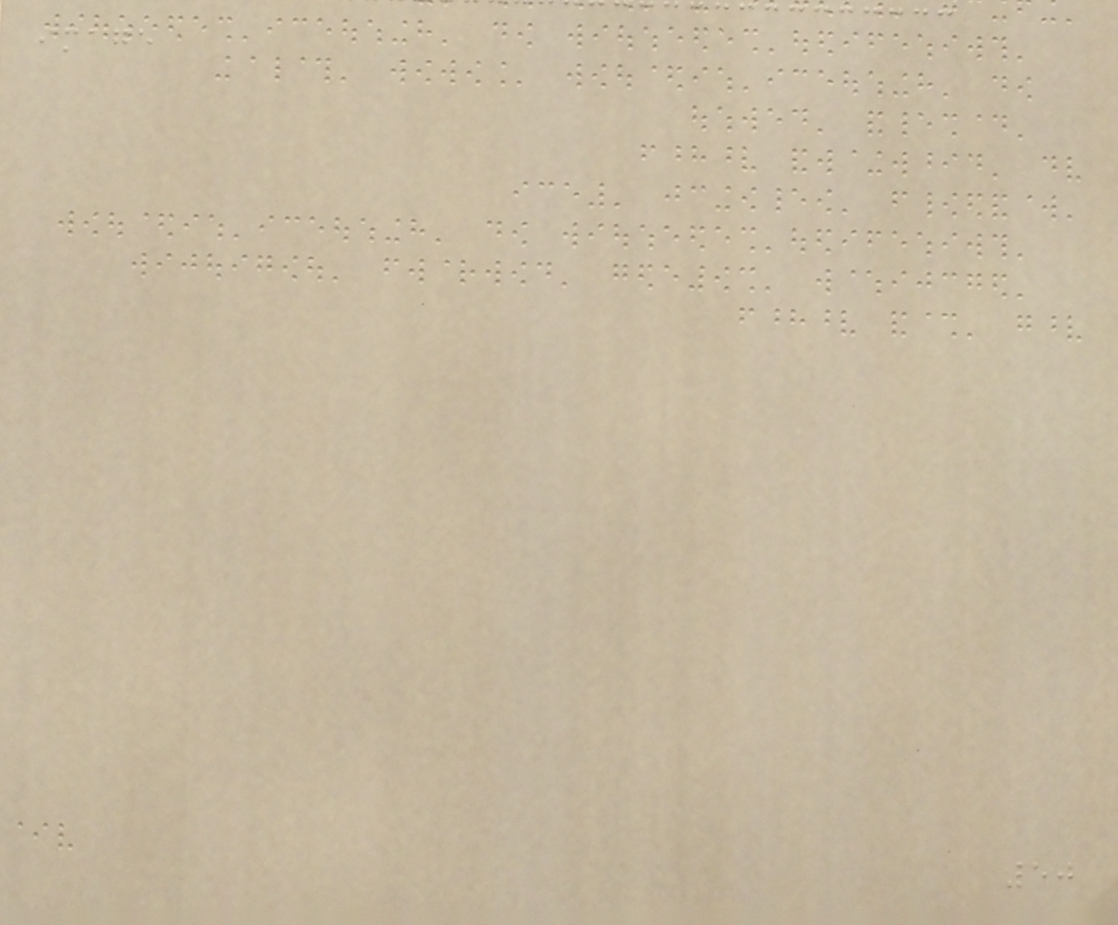image
50
